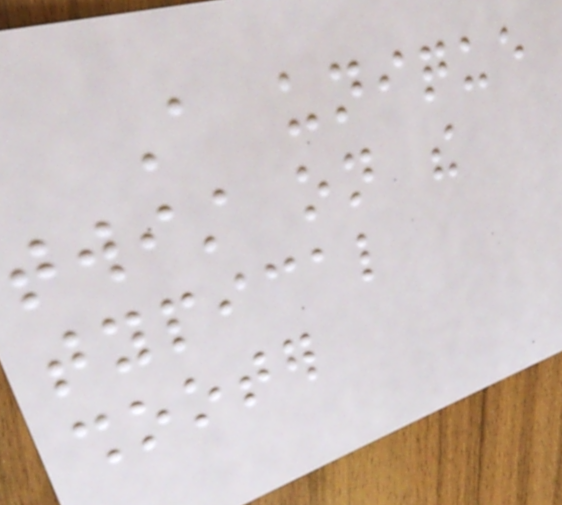A unique
twist on the
typical
shooter
